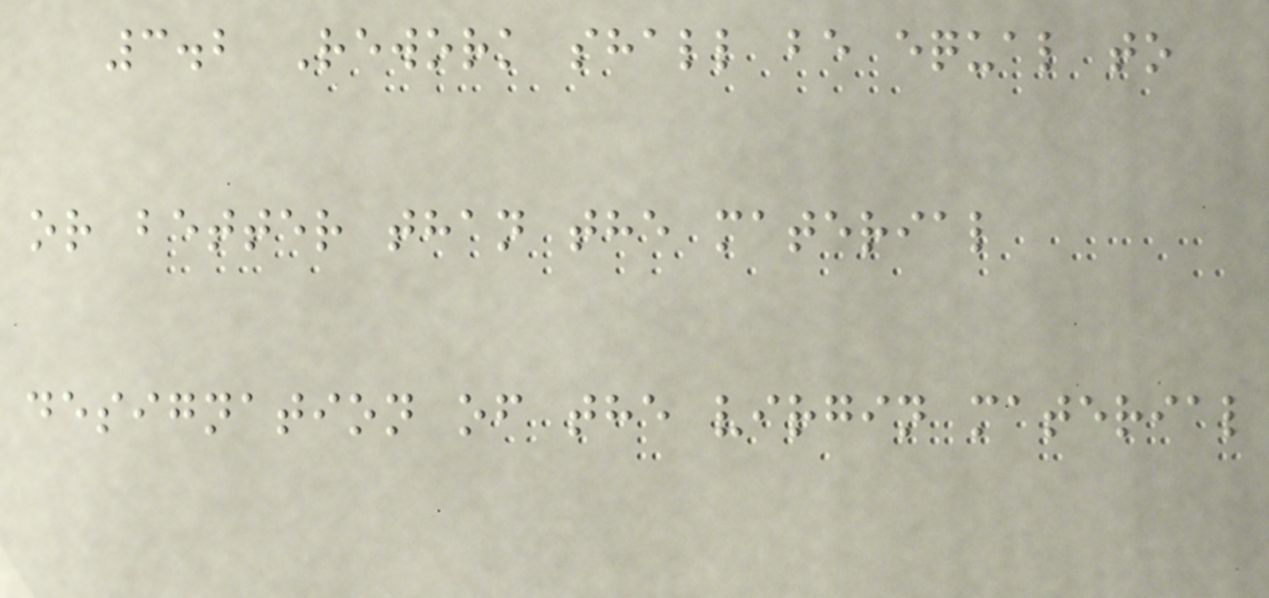3.2 Rework shall be equal to
or better than the material
designation of the virgin material
